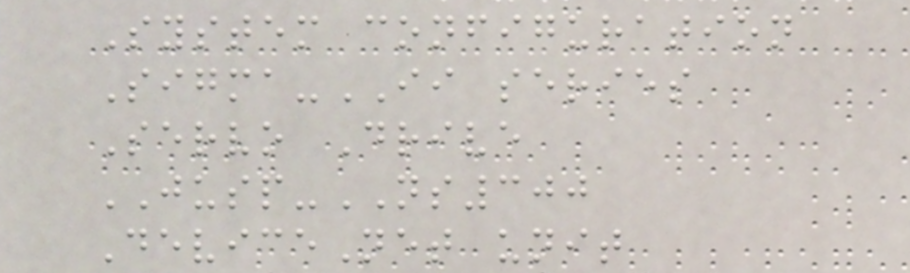System configuration
Sigma-II series
Servo Drive
JUSP-NS300
DeviceNet unit
